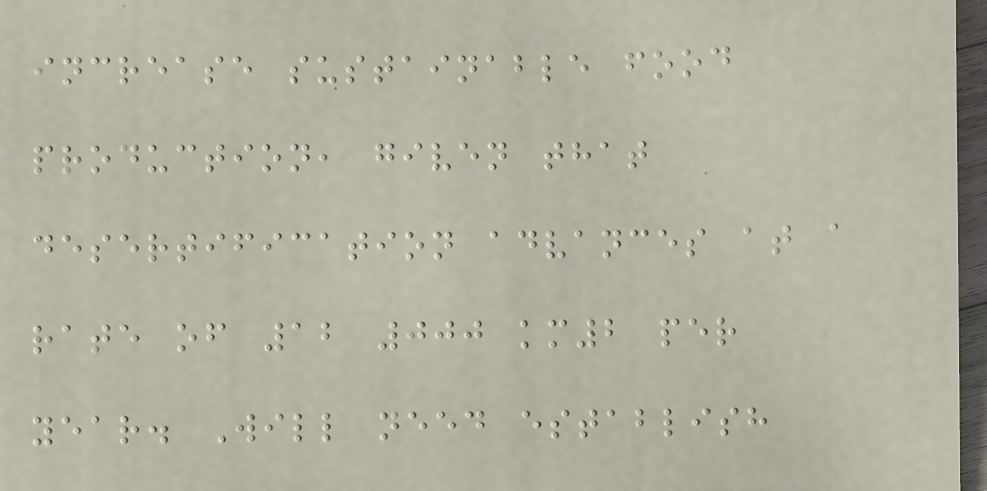increase sustainable food
production, given that
desertification advances at a
rate of 12 000 km2 per
year. Will need establish
